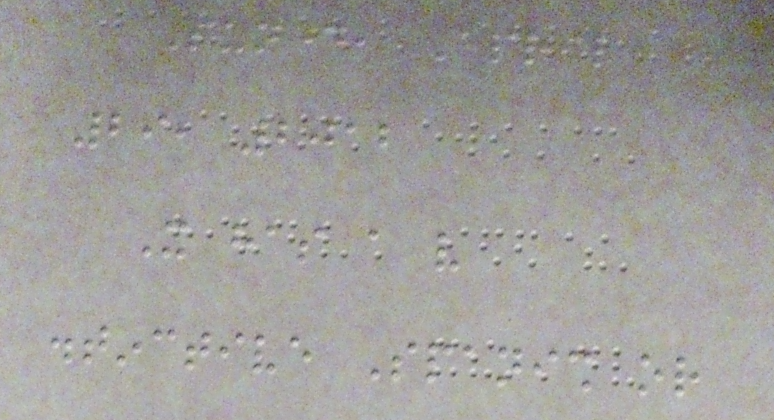Sunday, April
29, 2012
It has a very
distinctive Spanish or
